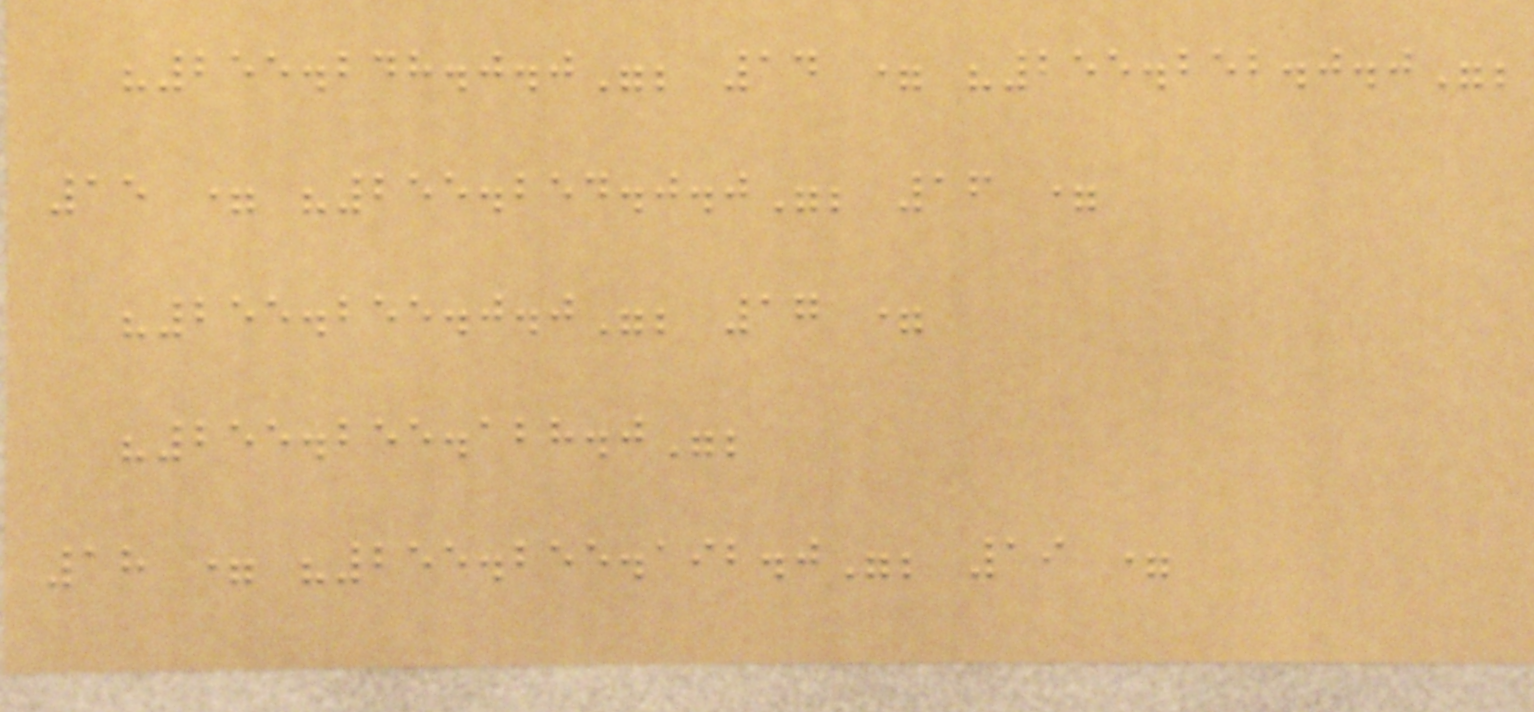"255.248.0.0"; 14 = "255.252.0.0";
15 = "255.254.0.0"; 16 =
"255.255.0.0"; 17 =
"255.255.128.0";
18 = "255.255.192.0"; 19 =
